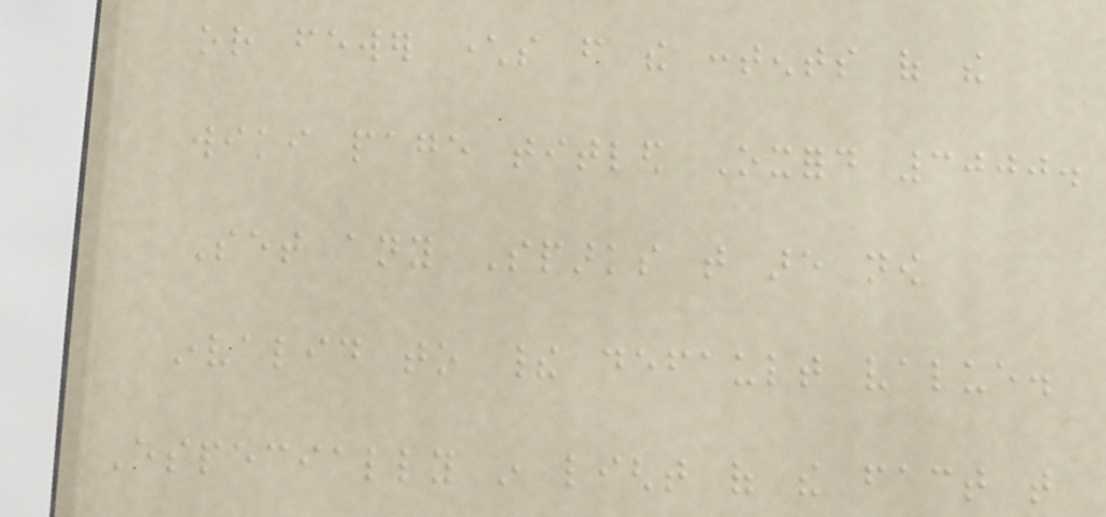or fewer characters from the contents of the
wiki page titled Oxford 3000.
Set any Sparks that are now
invalid to their default value.
Especially in light of the fact that
